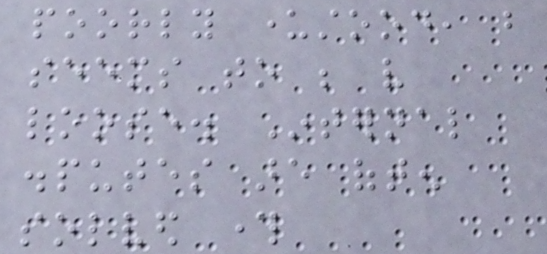poorly understood, but
seems to be very
loose. Internal
disputes are often
solved through
